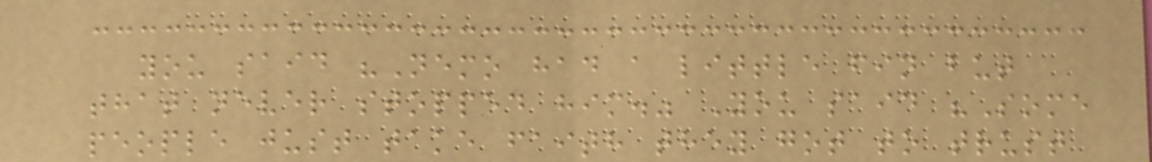you said "Nemo had a little fin but
that never stopped him." You said "Some
people just take faith they got to trust
